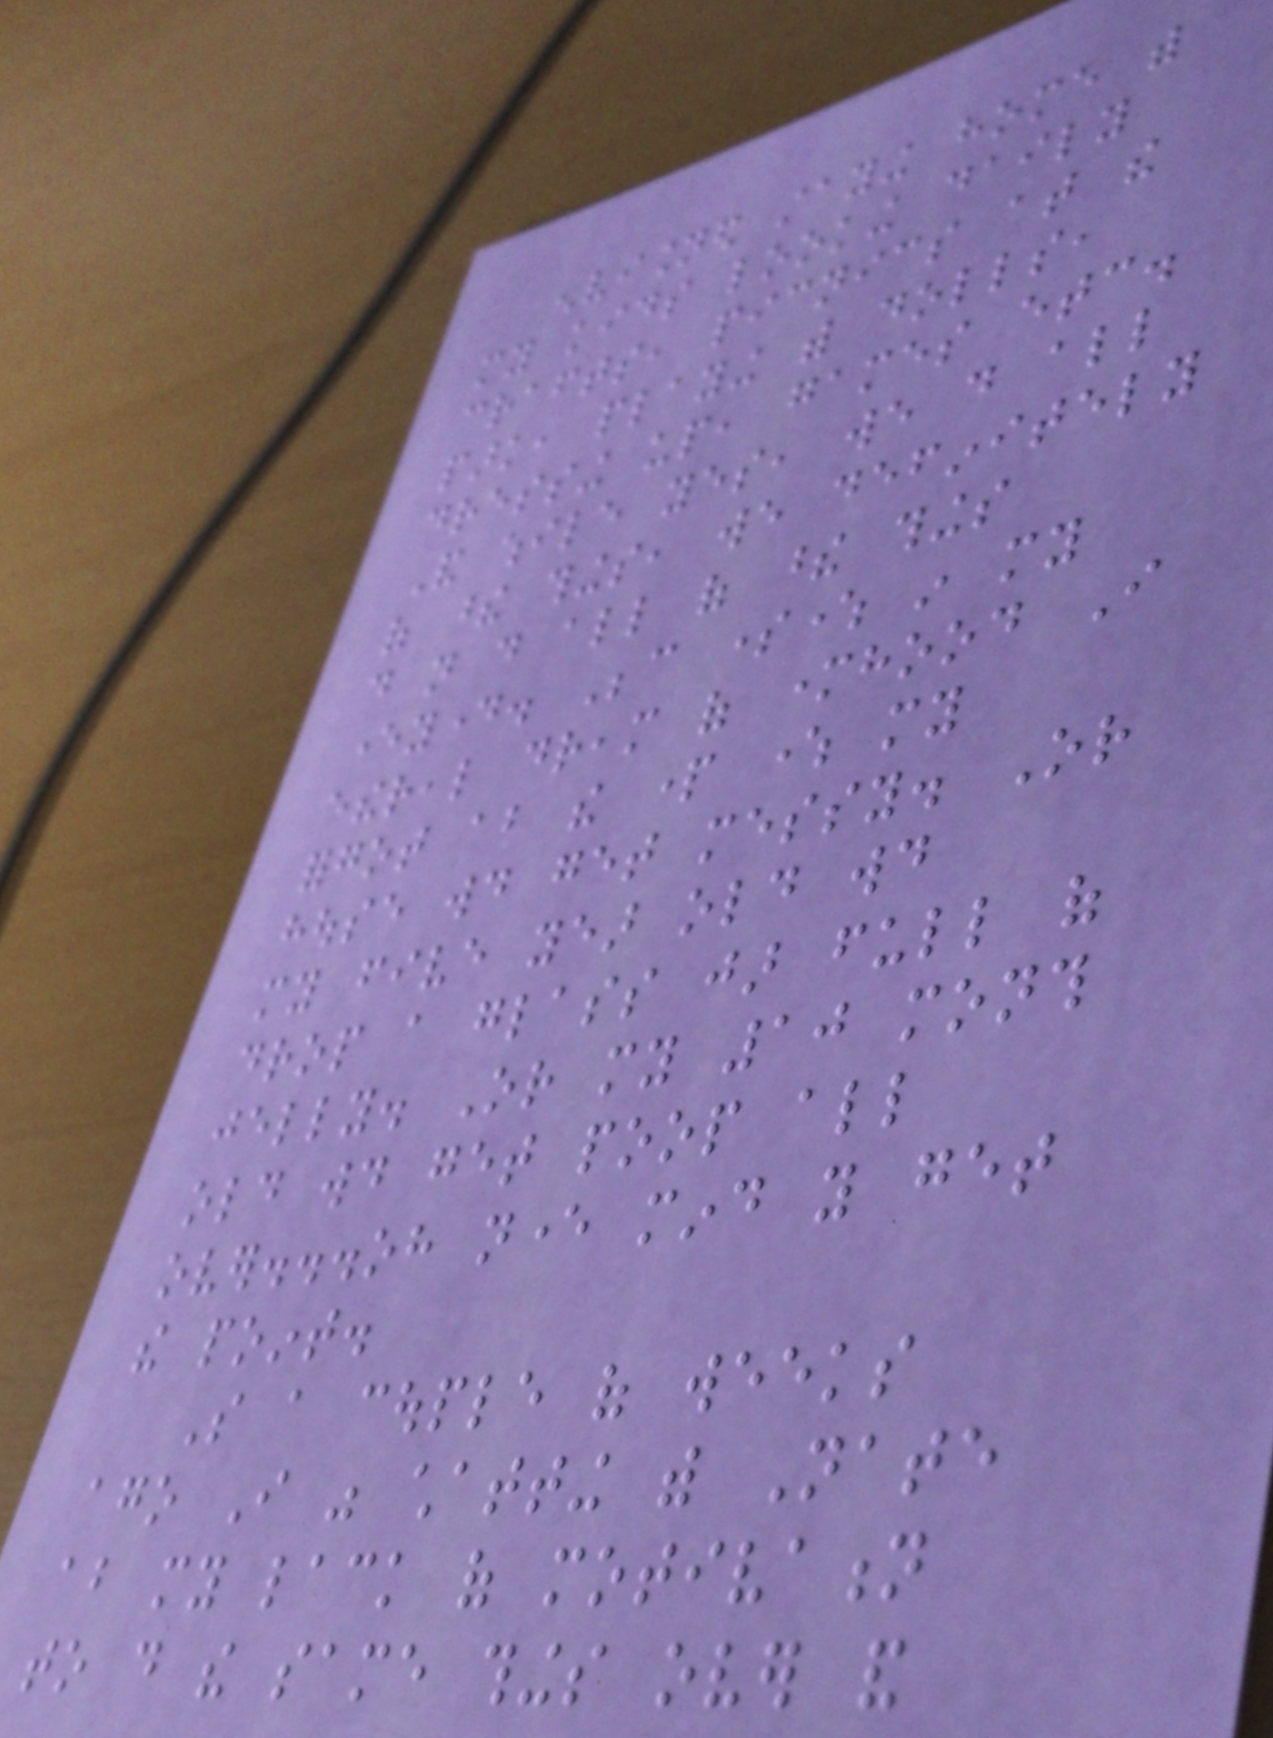envisioned staying home with
my kids looking daily
crafts, picnics at the
park, playing with dolls,
dressing up, games etc.
And while yes, we do all
of these things, we definitely
do not do all of these things
everyday. Because somewhere in my
ethereal dream of motherhood I
forgot about the part where my
house would get messy. Or
my five year old would
drop a glass jar full of
jelly. Or my 10 month
old would get poop all
over...oh never mind you get
the point.
So a couple of weeks
ago I was chatting with Nate
about my lack of motivation
to do the same things over and
